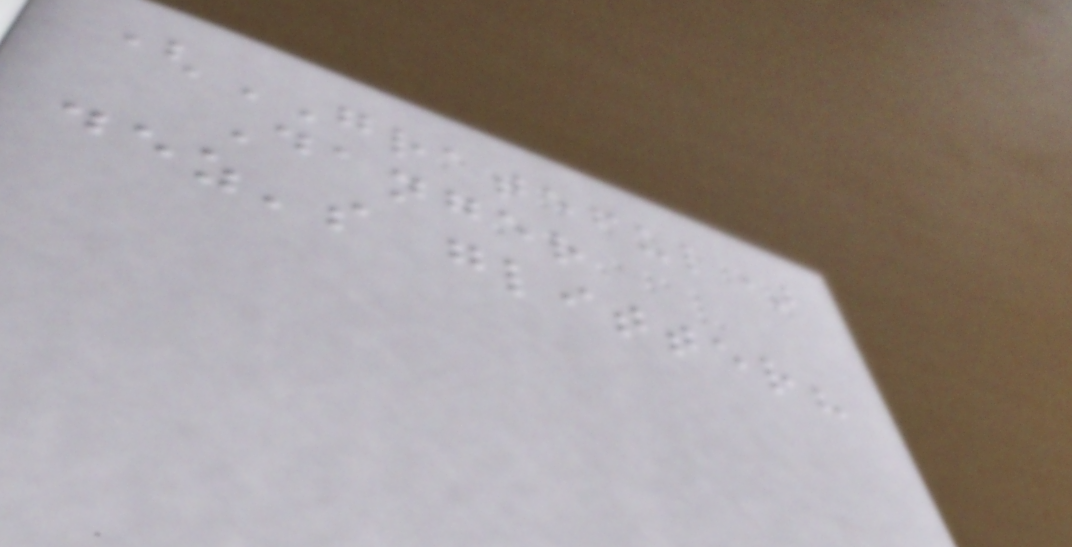(GRATEFUL)
Danger
dez's glitter?
